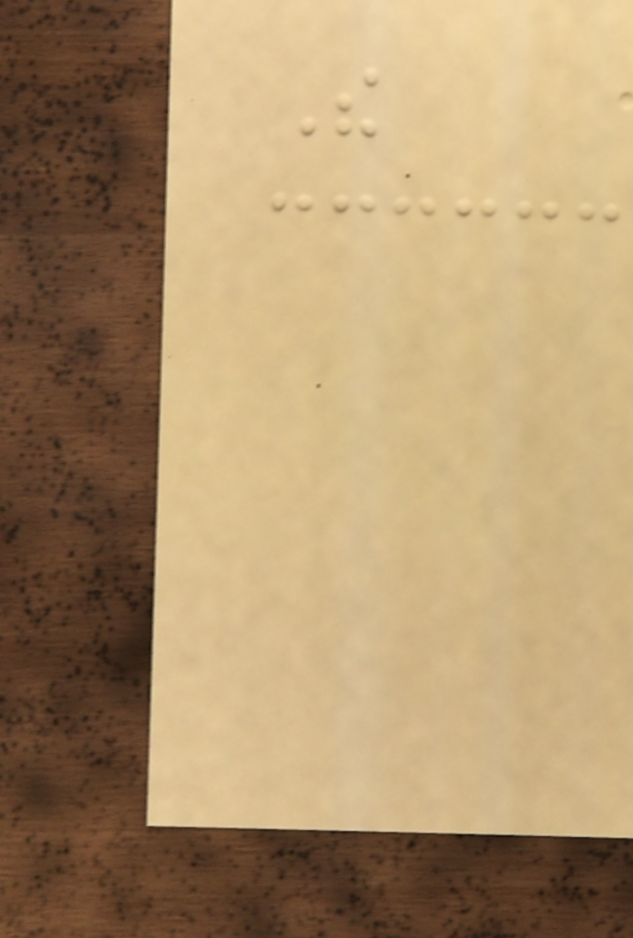The
